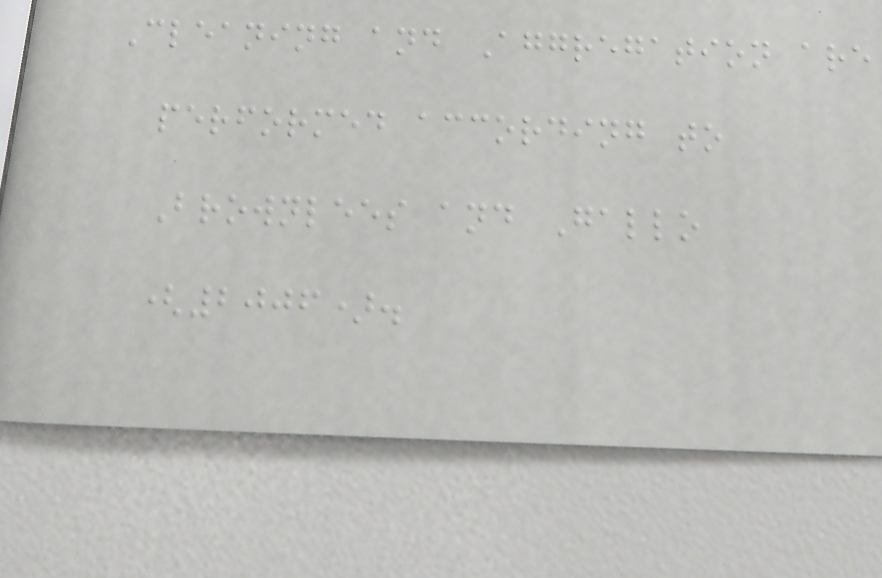Cleaning and Aggregation are
performed according to
Brownlees and Gallo
(2006).
